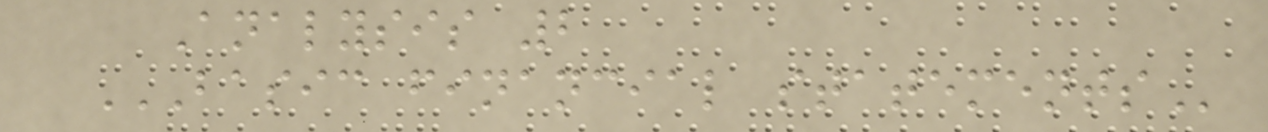Analysis 2
BASIC FINANCIAL STATEMENTS
